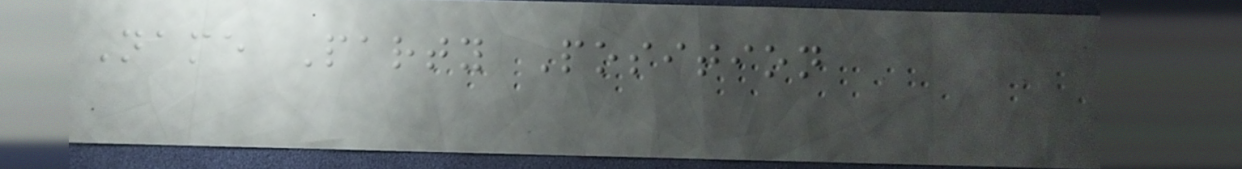Name Party Position
